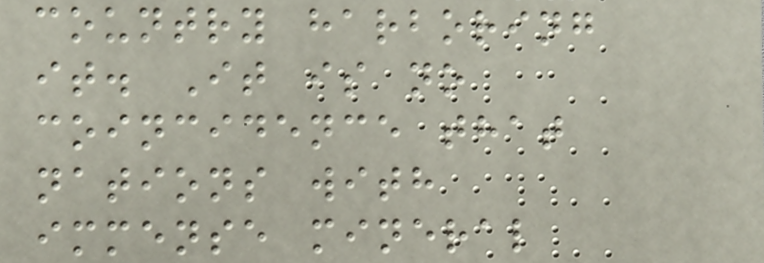country harboring
it. It is no
coincidence that
nations with
immense mineral
